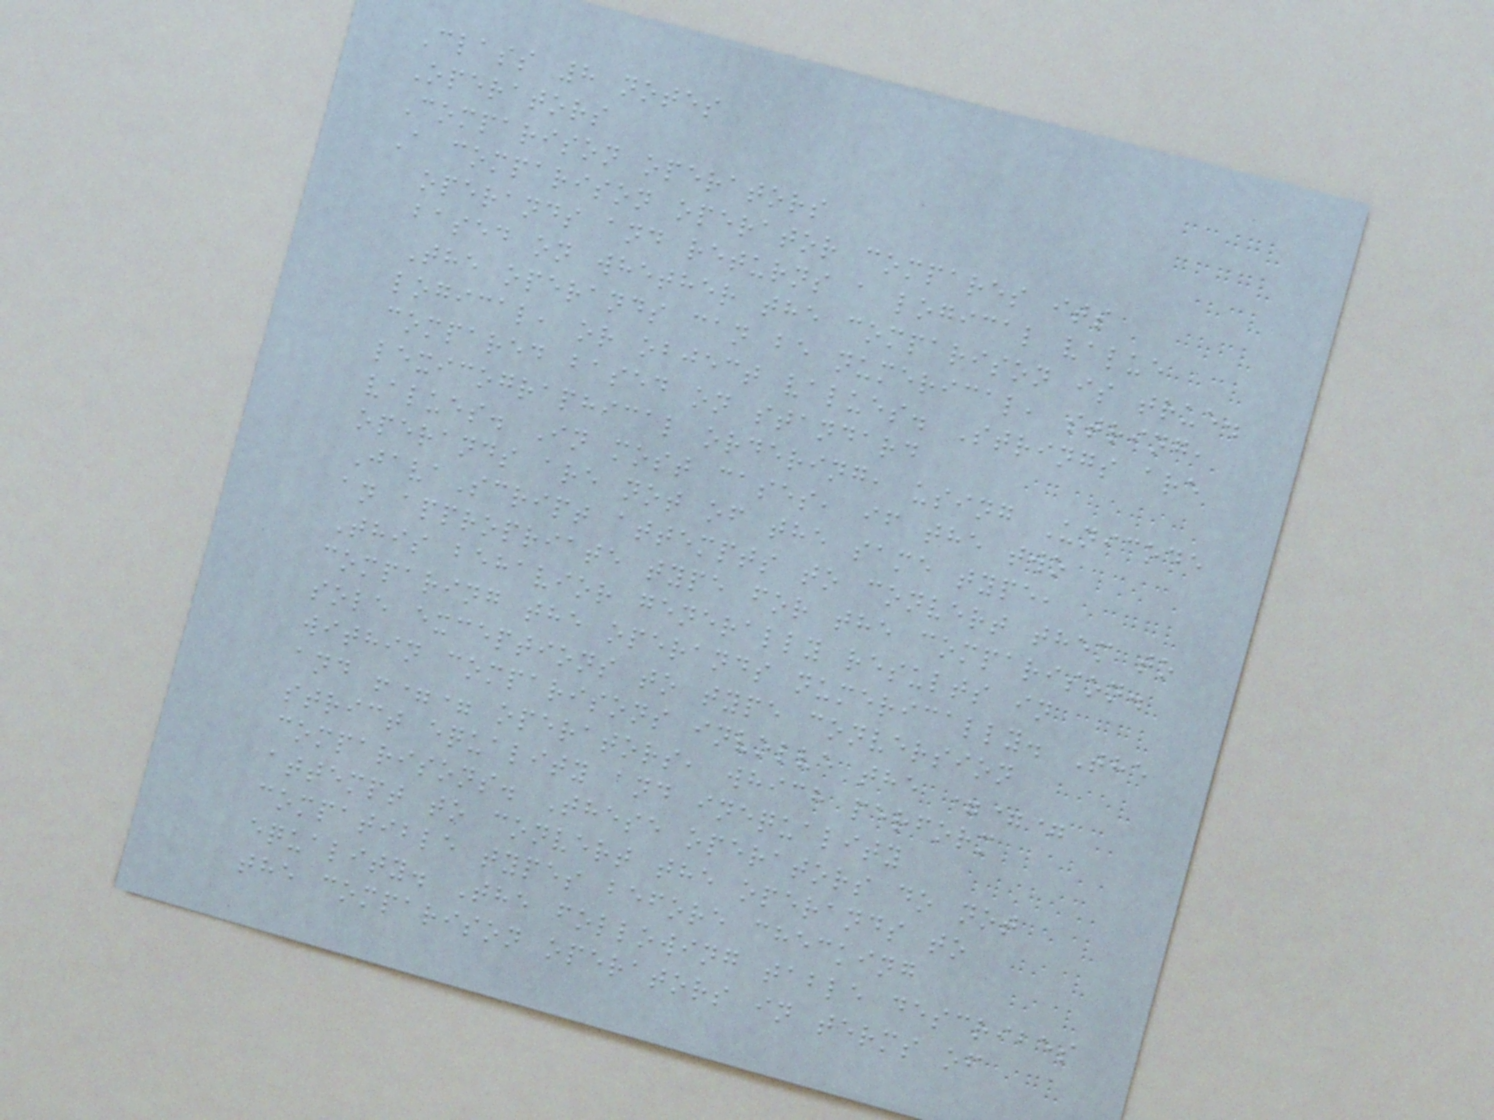Class 8 notes
Operators
Comparison operators
A comparison operator compares its
operands and returns a logical value
based on whether the comparison is true.
The operands can be numerical, string,
logical, or object values. Strings are
compared based on standard
lexicographical ordering, using Unicode
values. In most cases, if the two
operands are not of the same type,
JavaScript attempts to convert them to
an appropriate type for the comparison.
This behavior generally results in
comparing the operands numerically. The
sole exceptions to type conversion
within comparisons involve the ===
and !== operators, which perform
strict equality and inequality
comparisons. These operators do not
attempt to convert the operands to
compatible types before checking
equality. The following table describes
the comparison operators in terms of
